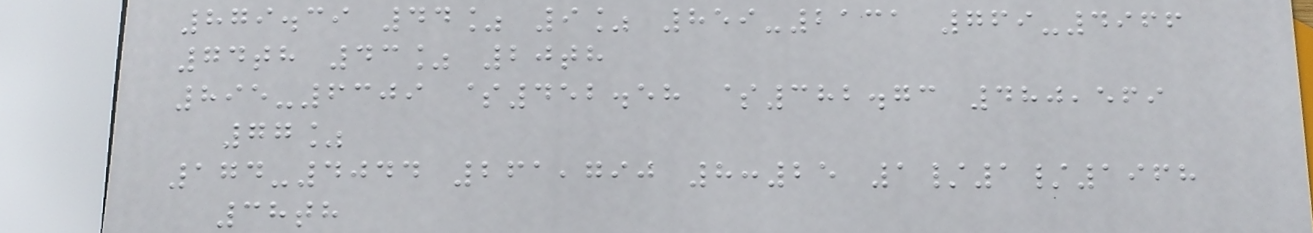879.39 44% 9% 859-2131 769-4966
74th 43% 20th
895-6309 $452.58 $382.73 480,569
77%
174-4044 261,790 8:25 1/1/1968
38th
